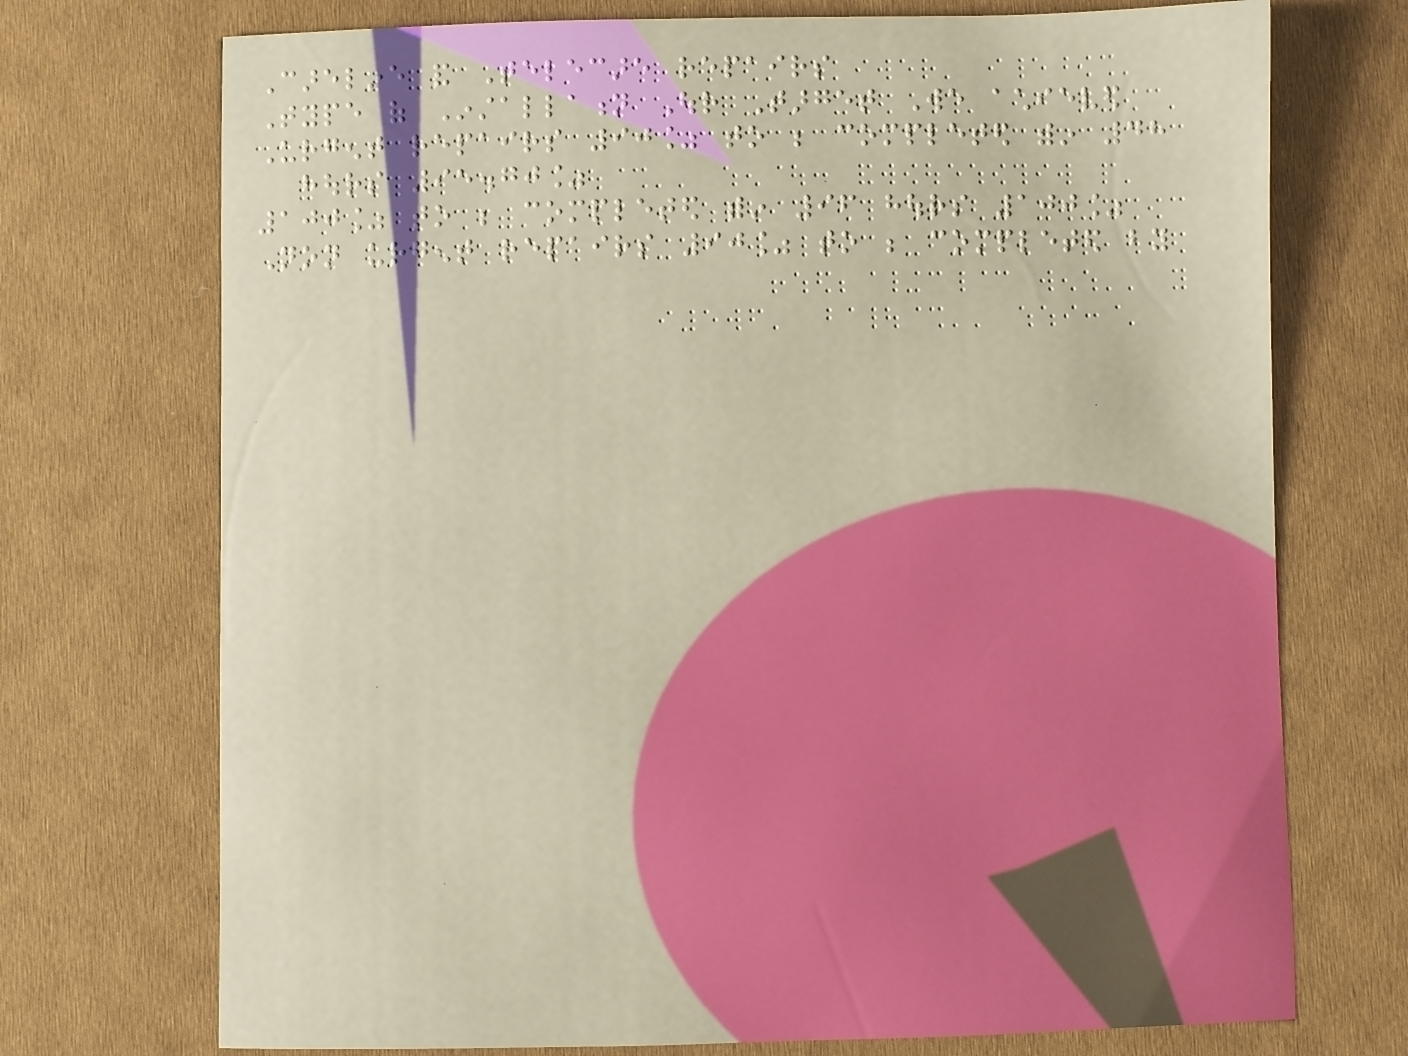Careline and Telecare repairs
Type of Installation Our Target We achieved
Urgent repairs 90% to be completed within 48
hours 95.70%
100% to be completed within 96 hours 100%
Non urgent repairs 90% to be completed by
